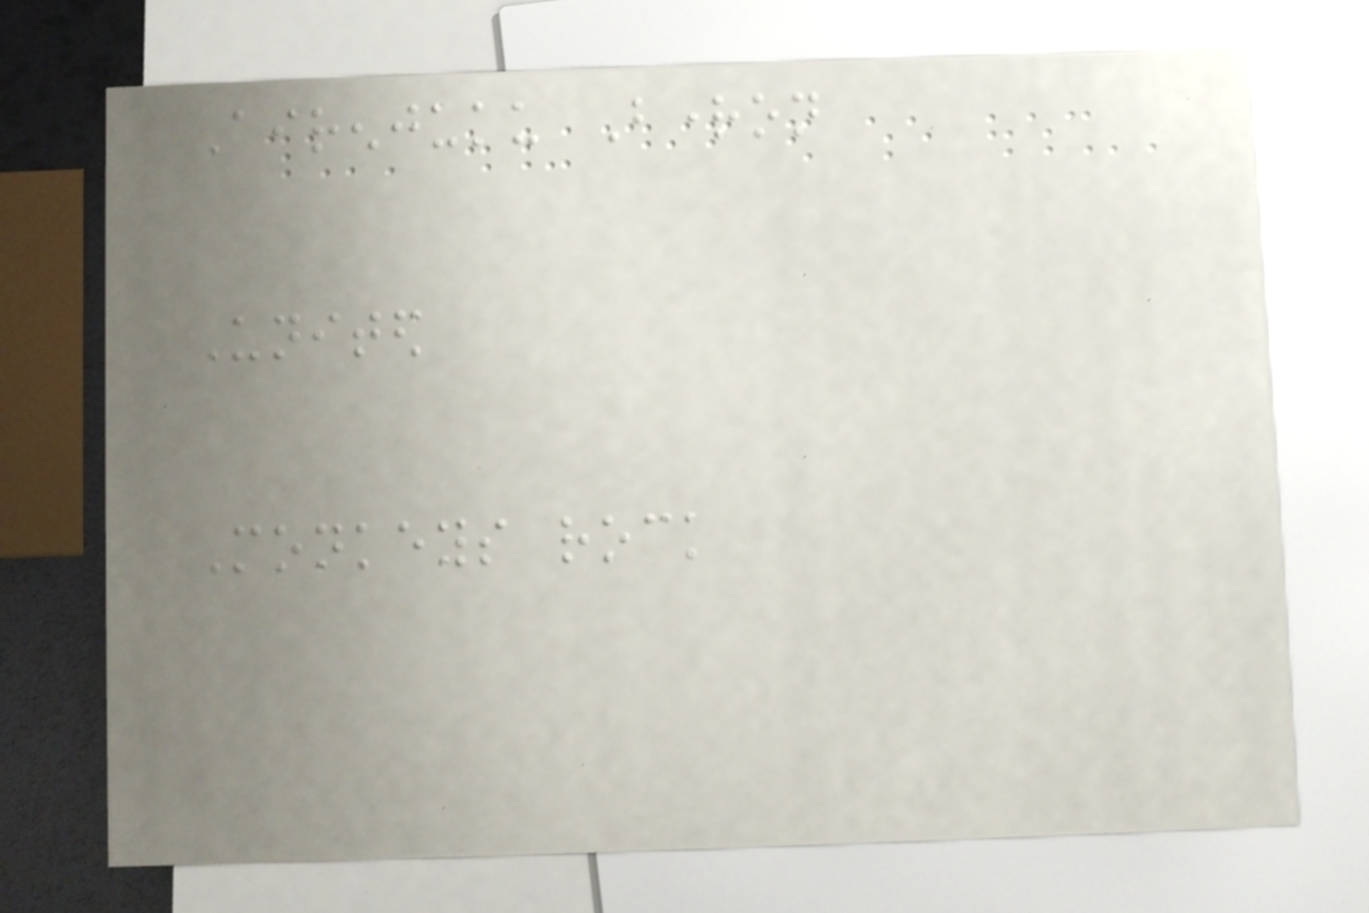Airenjuku Brighton
United
Monkeys rock
